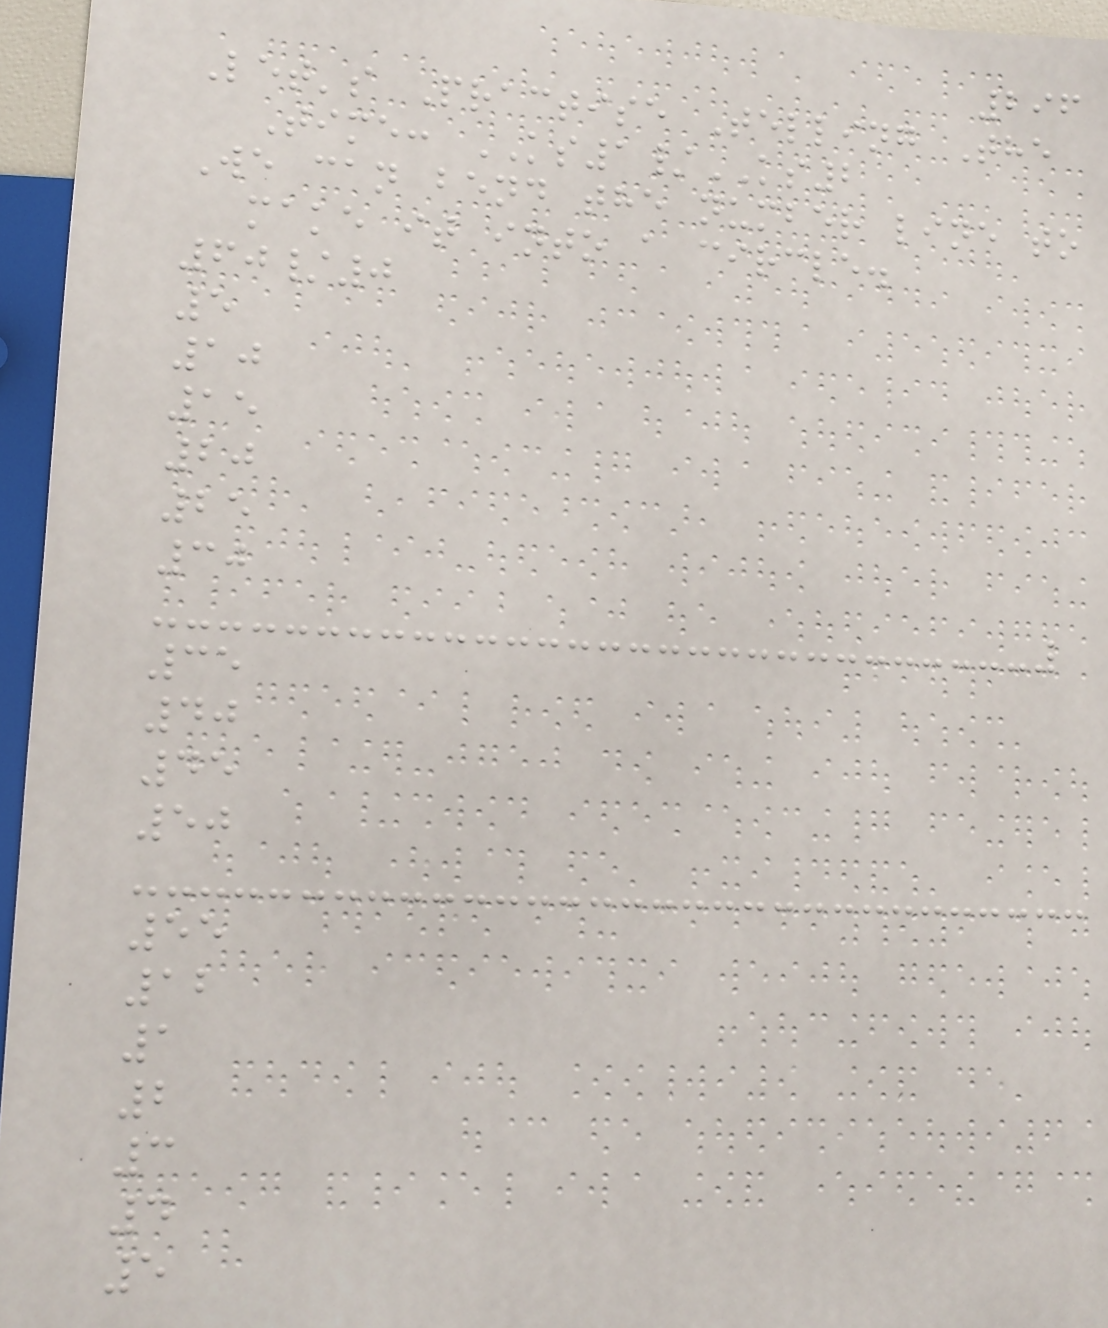296
Let's Practise Telling The
Time: KS1/KS2
We can bend the number line to
make it into a circle.
60/0
5
10
15
20
25
30
35
40
45
50
55
12
1
2
3
4
5
